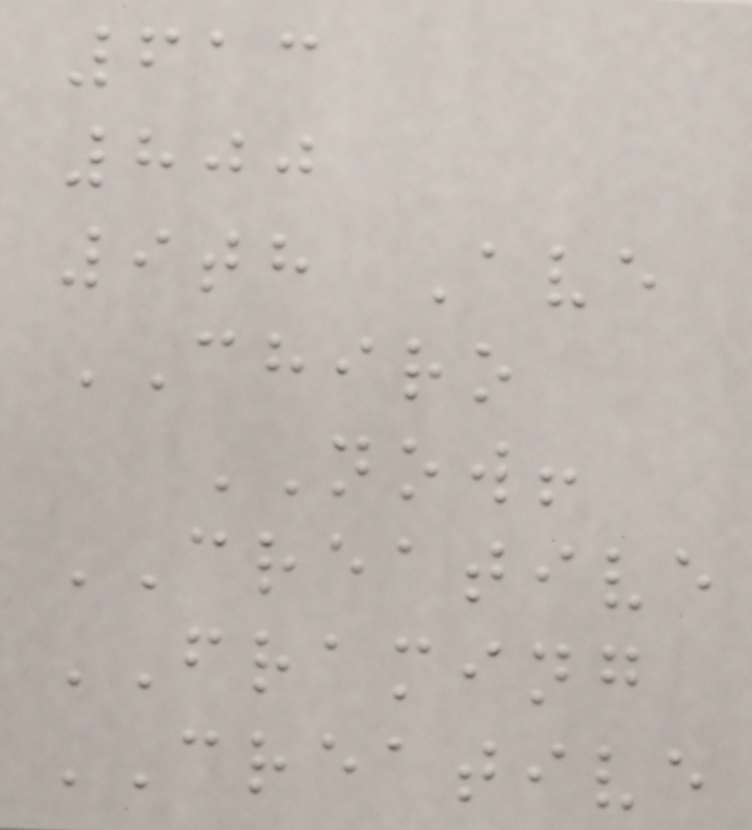613
800
9th Ave
CHIRO
NOW!
CREATIVE
FRAMING
CREATIVE
